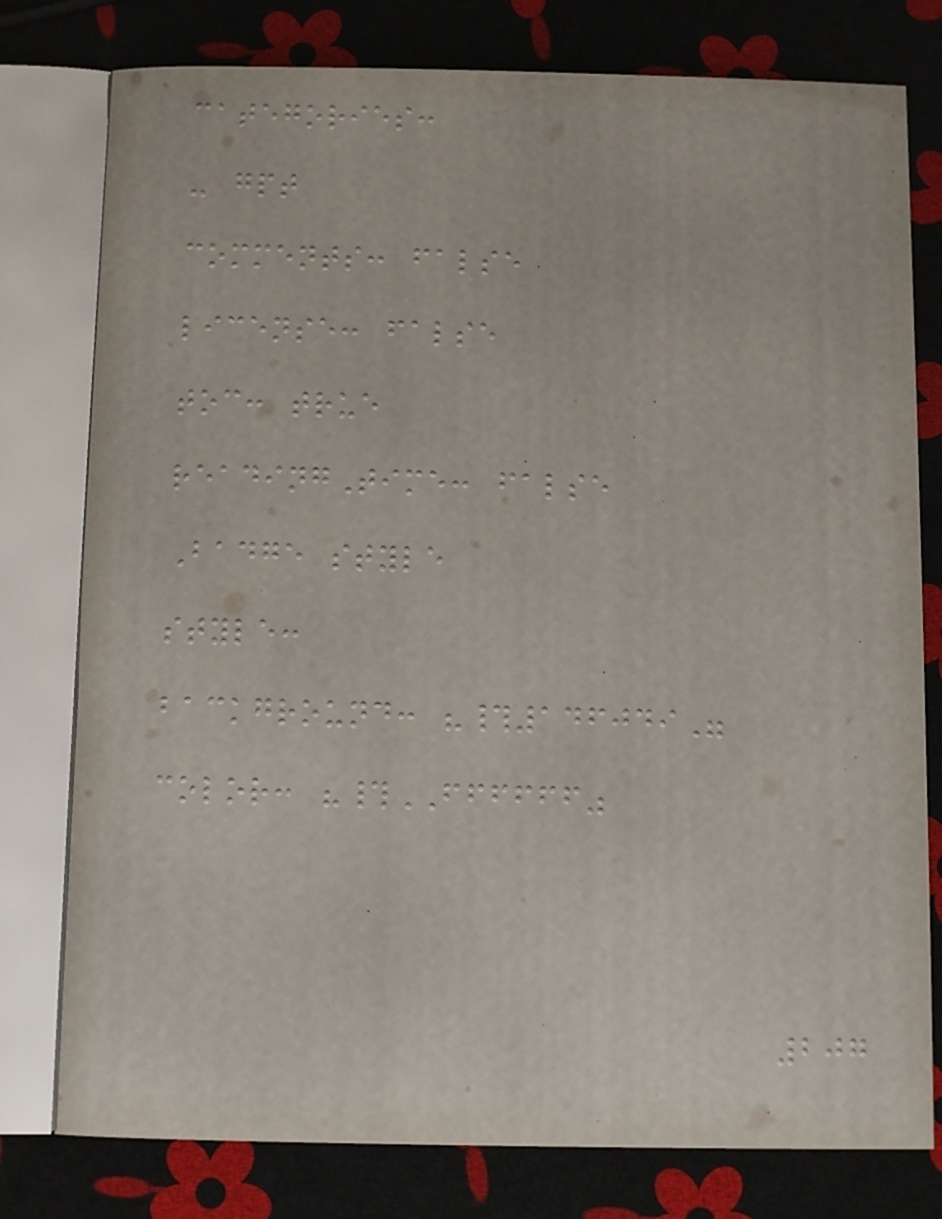categories:
- gpt
comments: false
license: false
toc: true
readingTime: false
Badge style
style:
background: "#146049"
color: "#FFFFFF"
207
